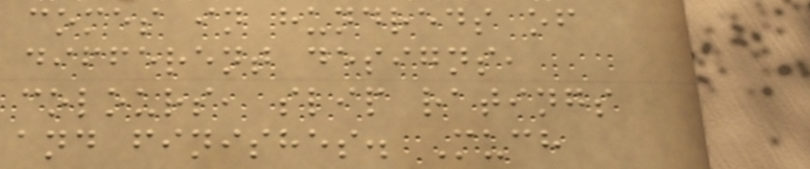comes in hundreds of
different designs,
colours, slip ratings
and finishes. Much
